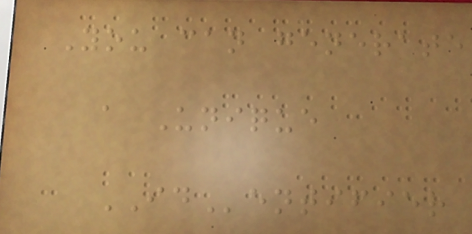You can generate
a Unique
IDentifier
